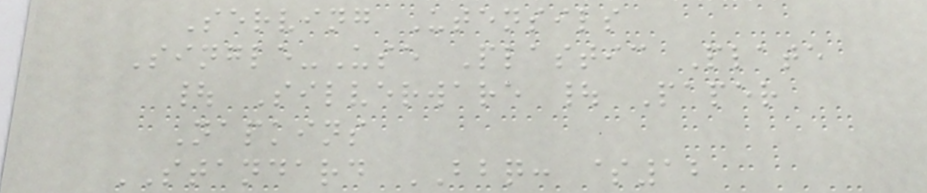Serving Utensils
Single-Use Plastic Plate
| Silverware | Paper
Napkins
STANDARD BBQ: $12
